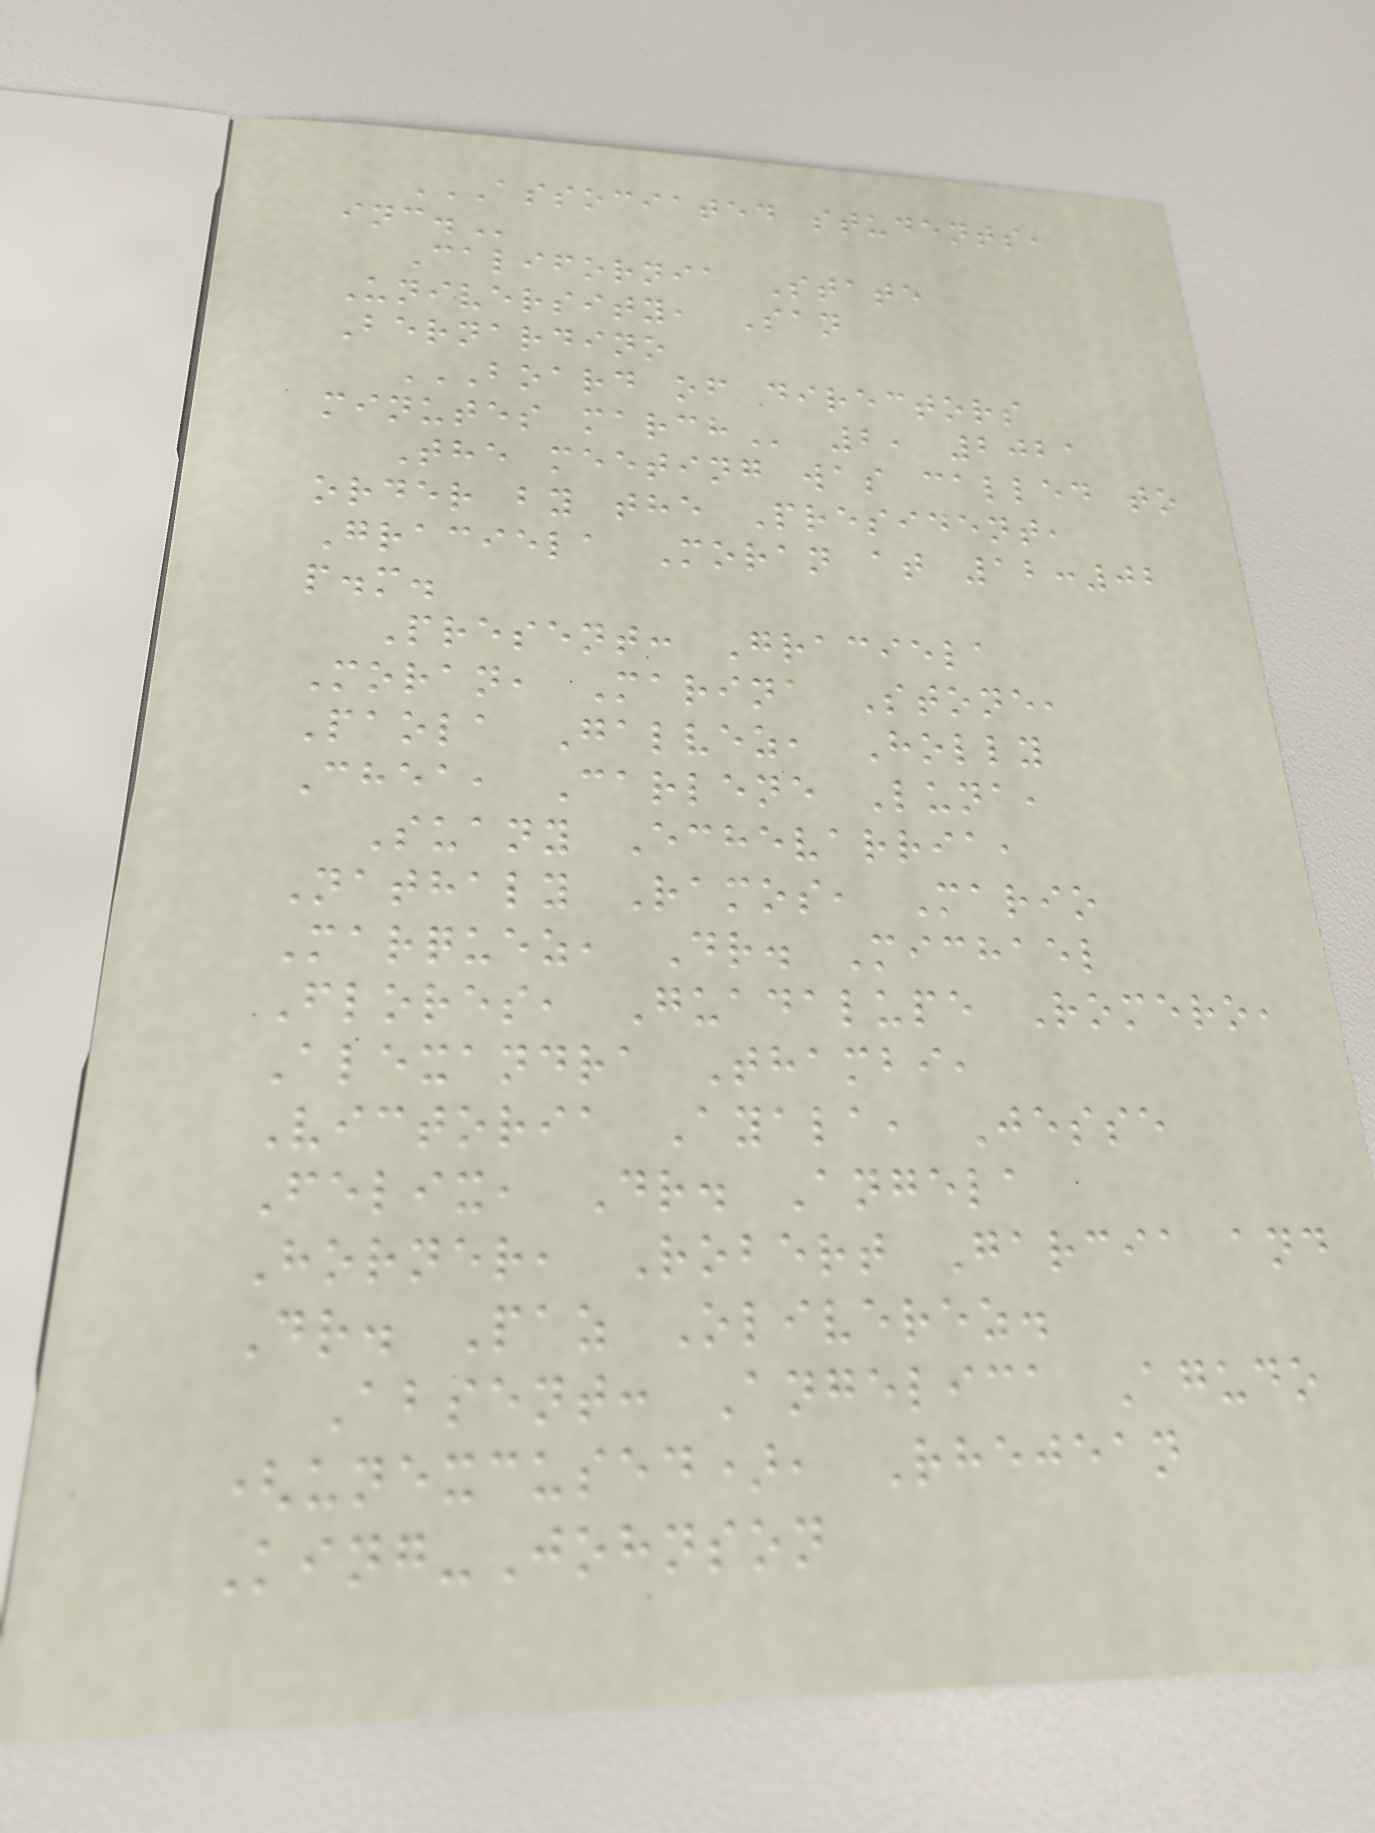ASSOCIATED STUDENTS,
INC.
California State
University, San
Bernardino
BOARD OF DIRECTORS
MINUTES MARCH 2, 2021
The meeting was called to
order by the President,
Graciela Moran at 12:02
p.m.
Present: Graciela
Moran, Marina Stone,
Paola Galvez, Holly
Chea, Carlene Luna,
Suany Echevarria,
Nathaly Ramos, Mario
Marquez, Dr. Michael
Flores, Guadalupe Romero,
Alexandra Thambi,
Victoria Ayala, Jesse
Felix, Dr. Angela
Horner, Robert Garcia and
Dr. Paz Oliverez.
Absent: Angelica Agudo
(unexcused), Rhejean
King-Johnson
